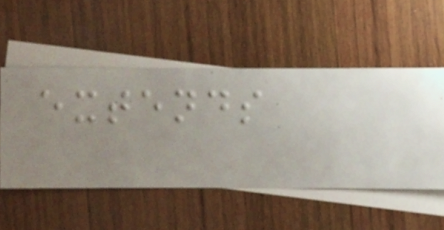extends
